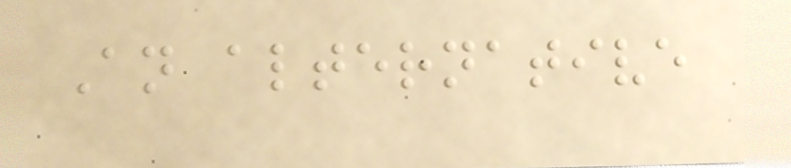An alternative
